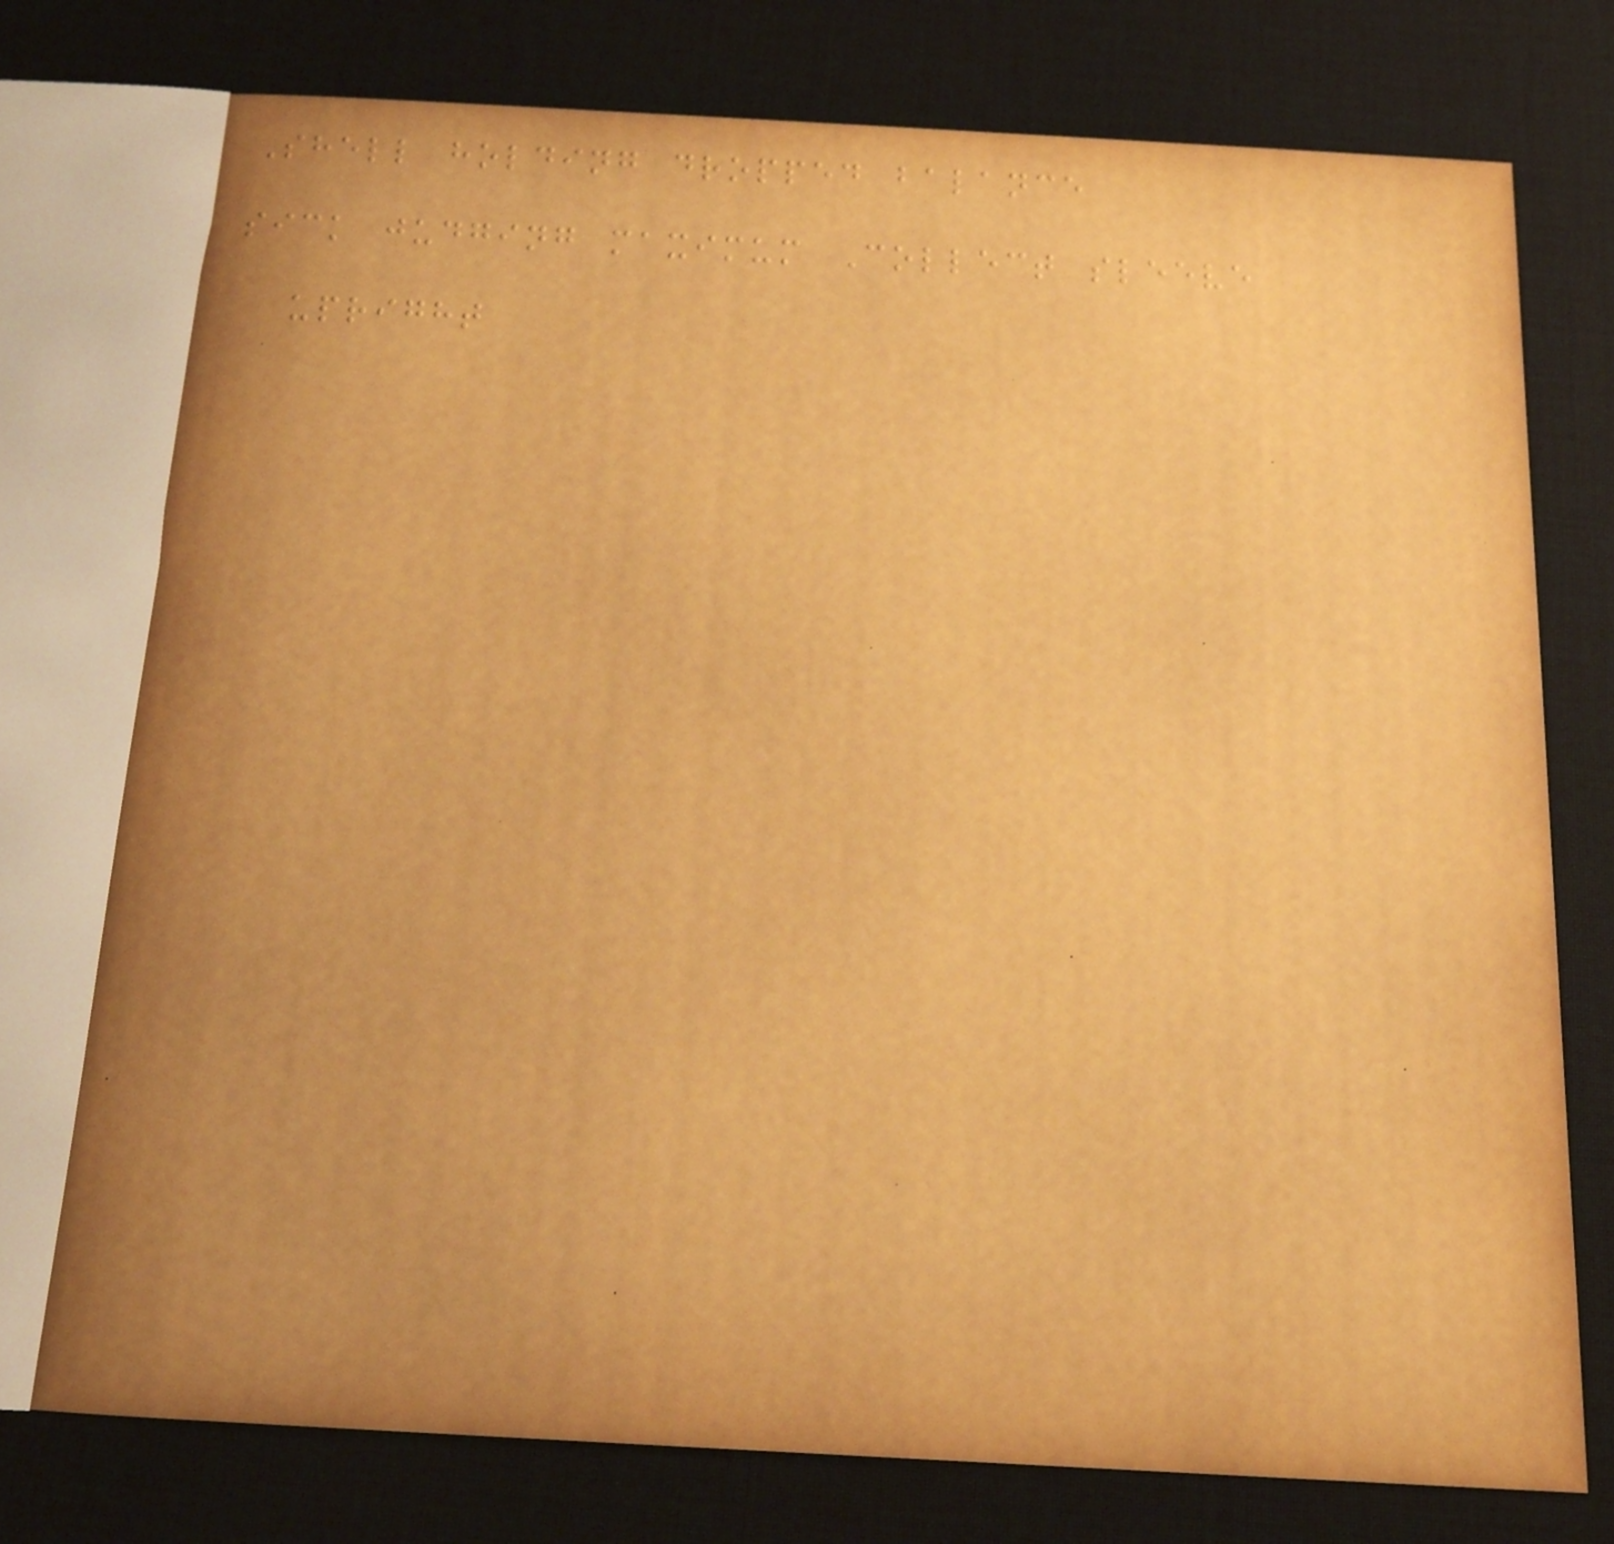Shell holding dropped balance
sick judging maximum Collect sleeve
upright
